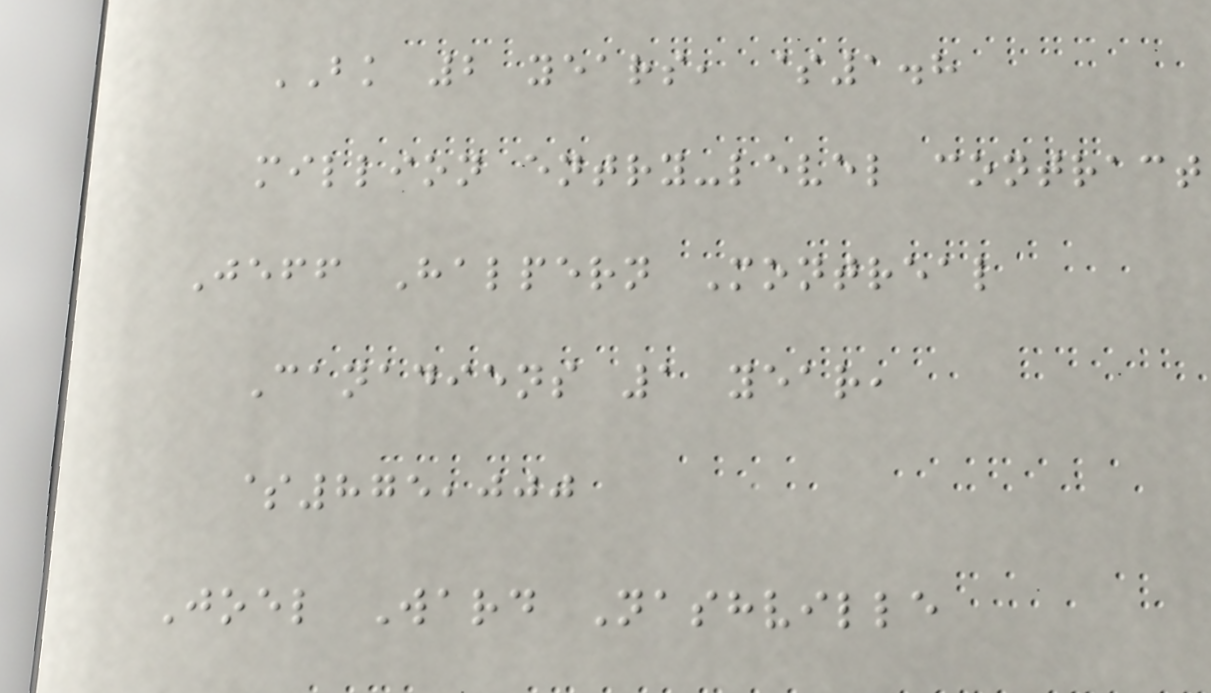BK 2 years, $1.8
million entry-level contract
Jeff Halpern Montreal
Canadiens 1 year,
$875,000
Joel Ward Nashville
